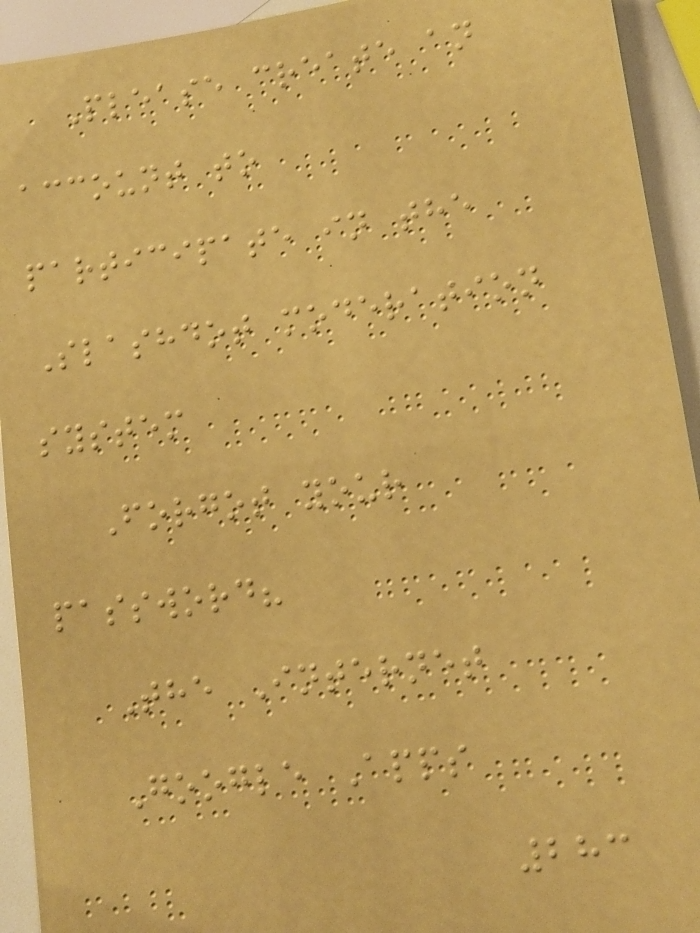Please create an
account to
participate in the
Slashdot moderation
system
Forgot your
password?
The Internet
Google Apps
283
